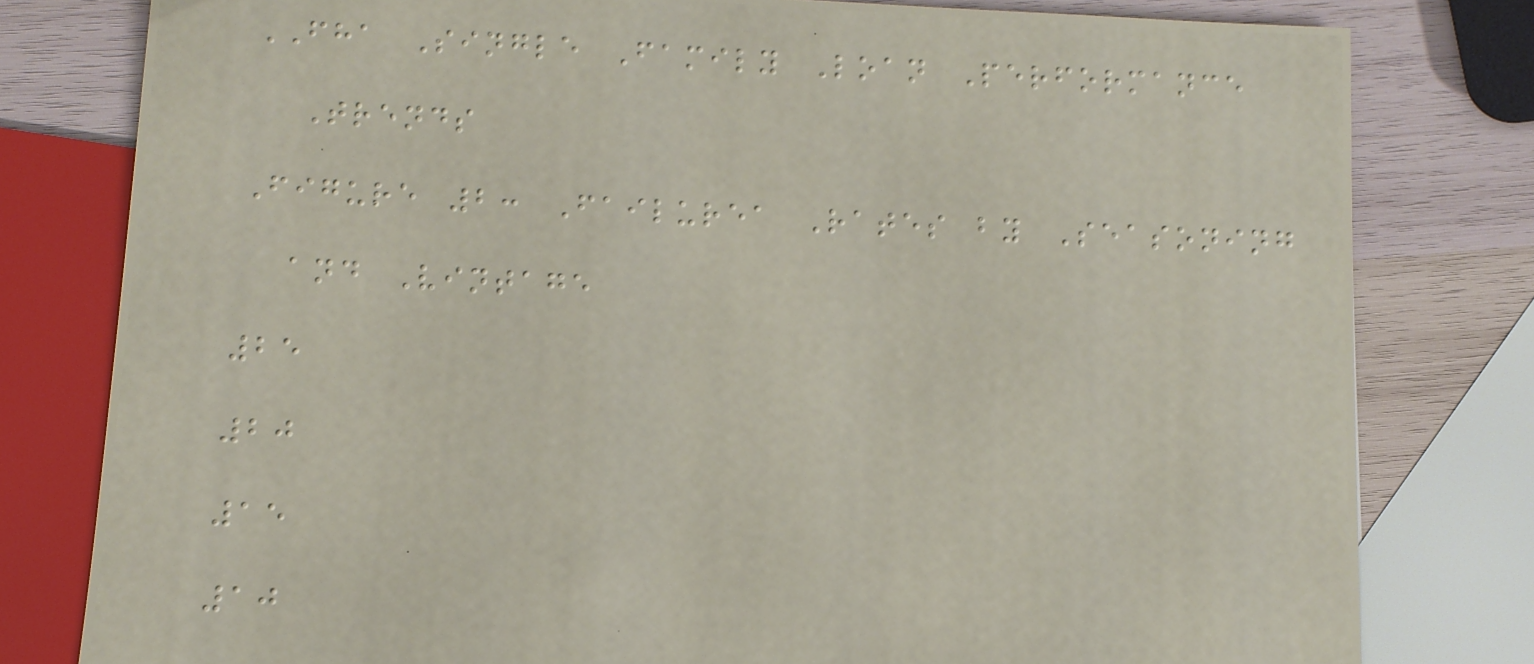FHA Single Family Loan Performance
Trends
Figure 2: Failurea Rates by Seasoning
and Vintage
25
20
15
10
